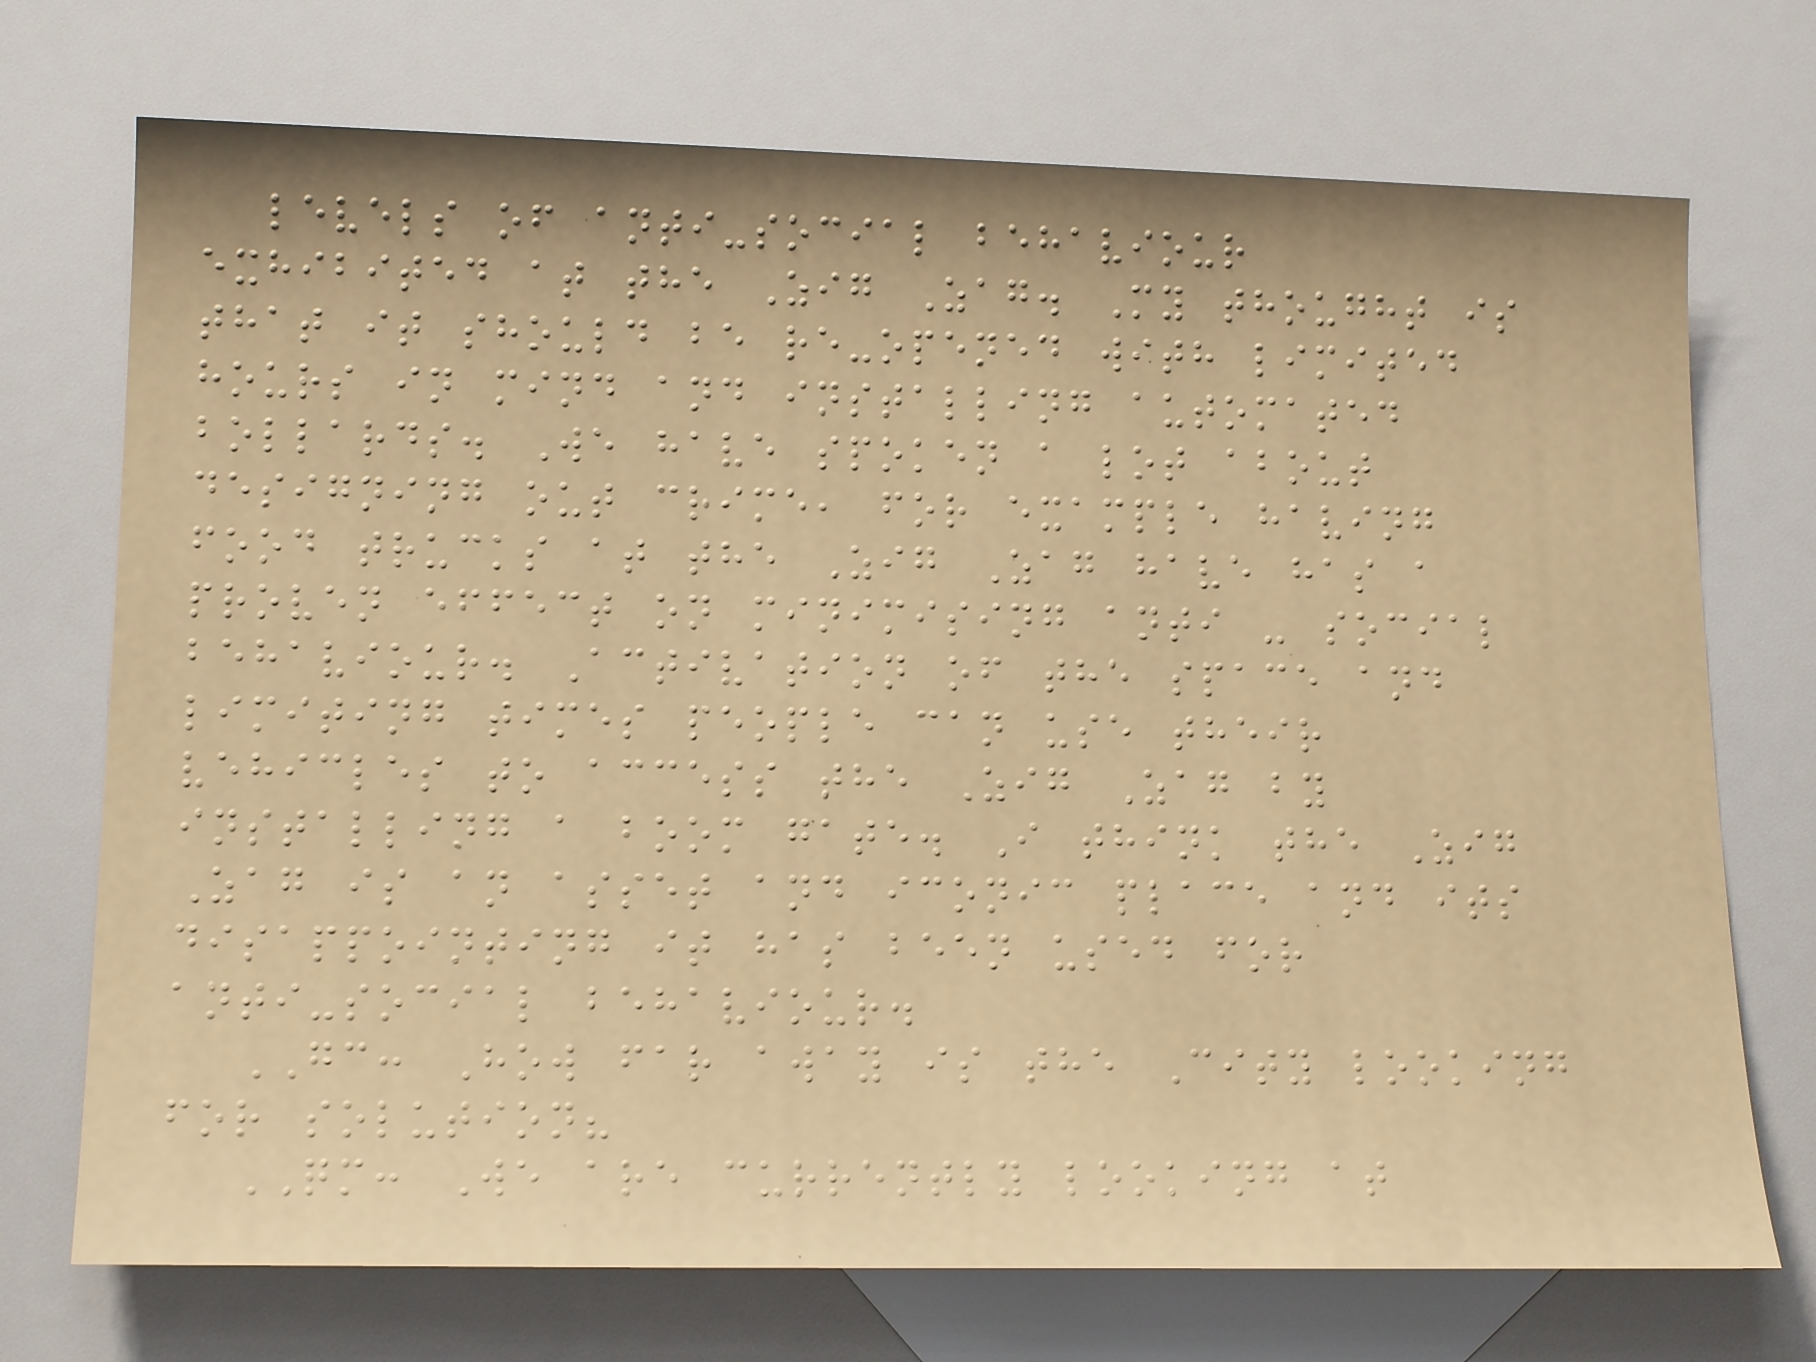levels of anti-social behaviour
exhibited at the Zig Zag. My thought is
that it should be re-opened with limited
hours in mind and installing automated
bollards. We have spoken a lot about
designing out crime, for example having
food trucks at the Zig Zag have has a
proven effect on minimising anti - social
behaviour. Activation of the space and
limiting times people can use their
vehicles to access the Zig Zag by
installing a boom gate. I think the Zig
Zag is an asset and iconic place and its
disappointing it has been used for
anti-social behaviour.
GC: How far away is the City looking
for solution?
QM: We are currently looking at
